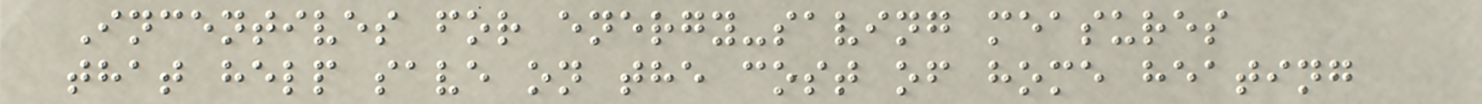Incentives for energy-saving measures
that help save on the cost of home heating
